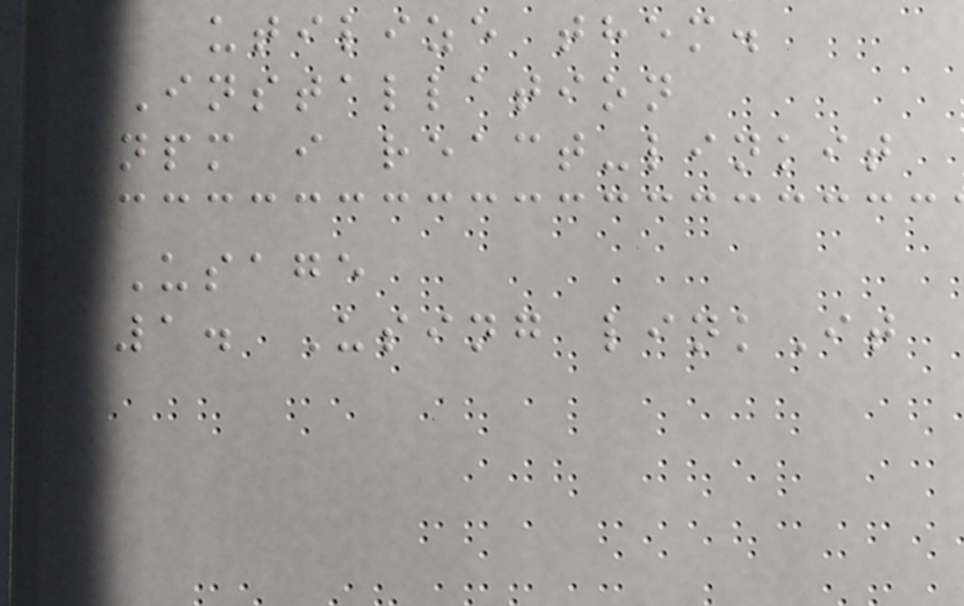utilize them.
Installation
npm i react-linkit
Usage
1. Using linkIt
